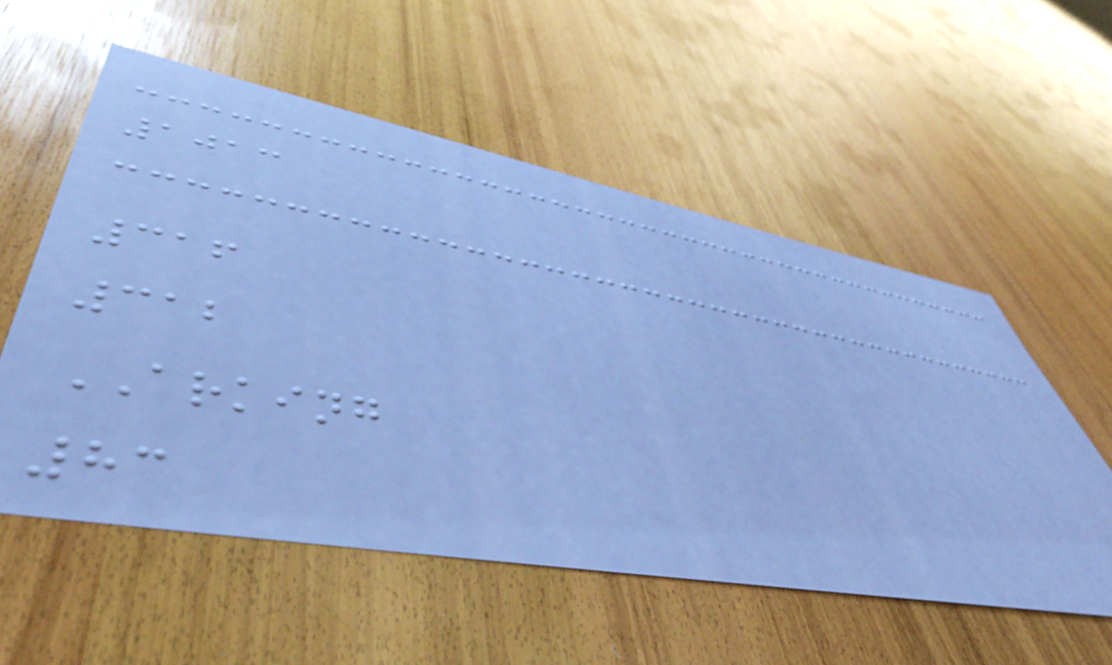1013
316
312
ARKING
83
